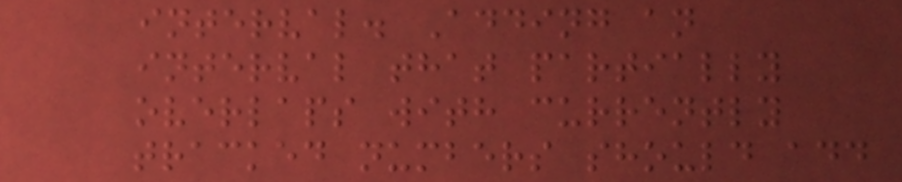interval. Adding an
interval that partially
overlaps with currently
tracked numbers should add
